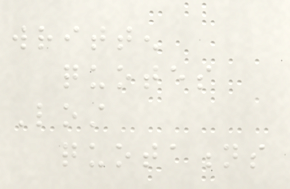written
quotes
Lost
quotations
